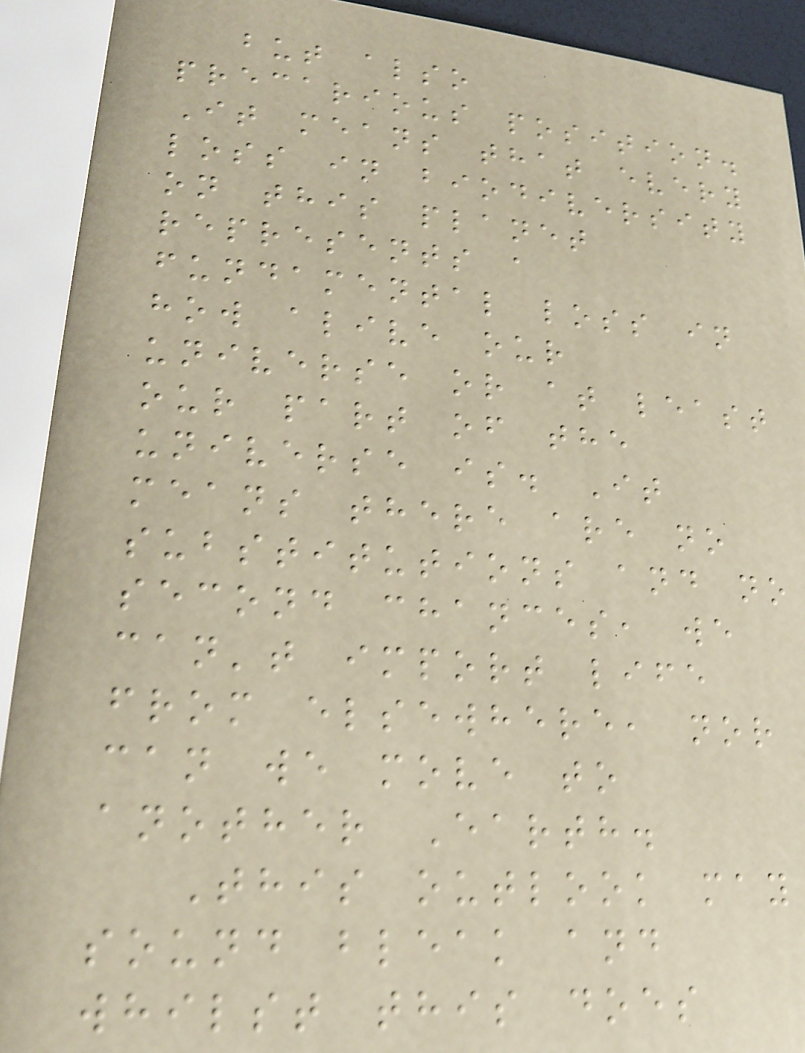but also
precarious position.
It means that every
loss in biodiversity
on this planet
represents a
fundamental loss in
how alive our
universe or at least
our part of the
universe is. It
means there are no
substitutions and no
second chances, we
can't import life
from elsewhere, nor
can we move to
another Earth.
This outlook may
sound bleak and
whilst this does
